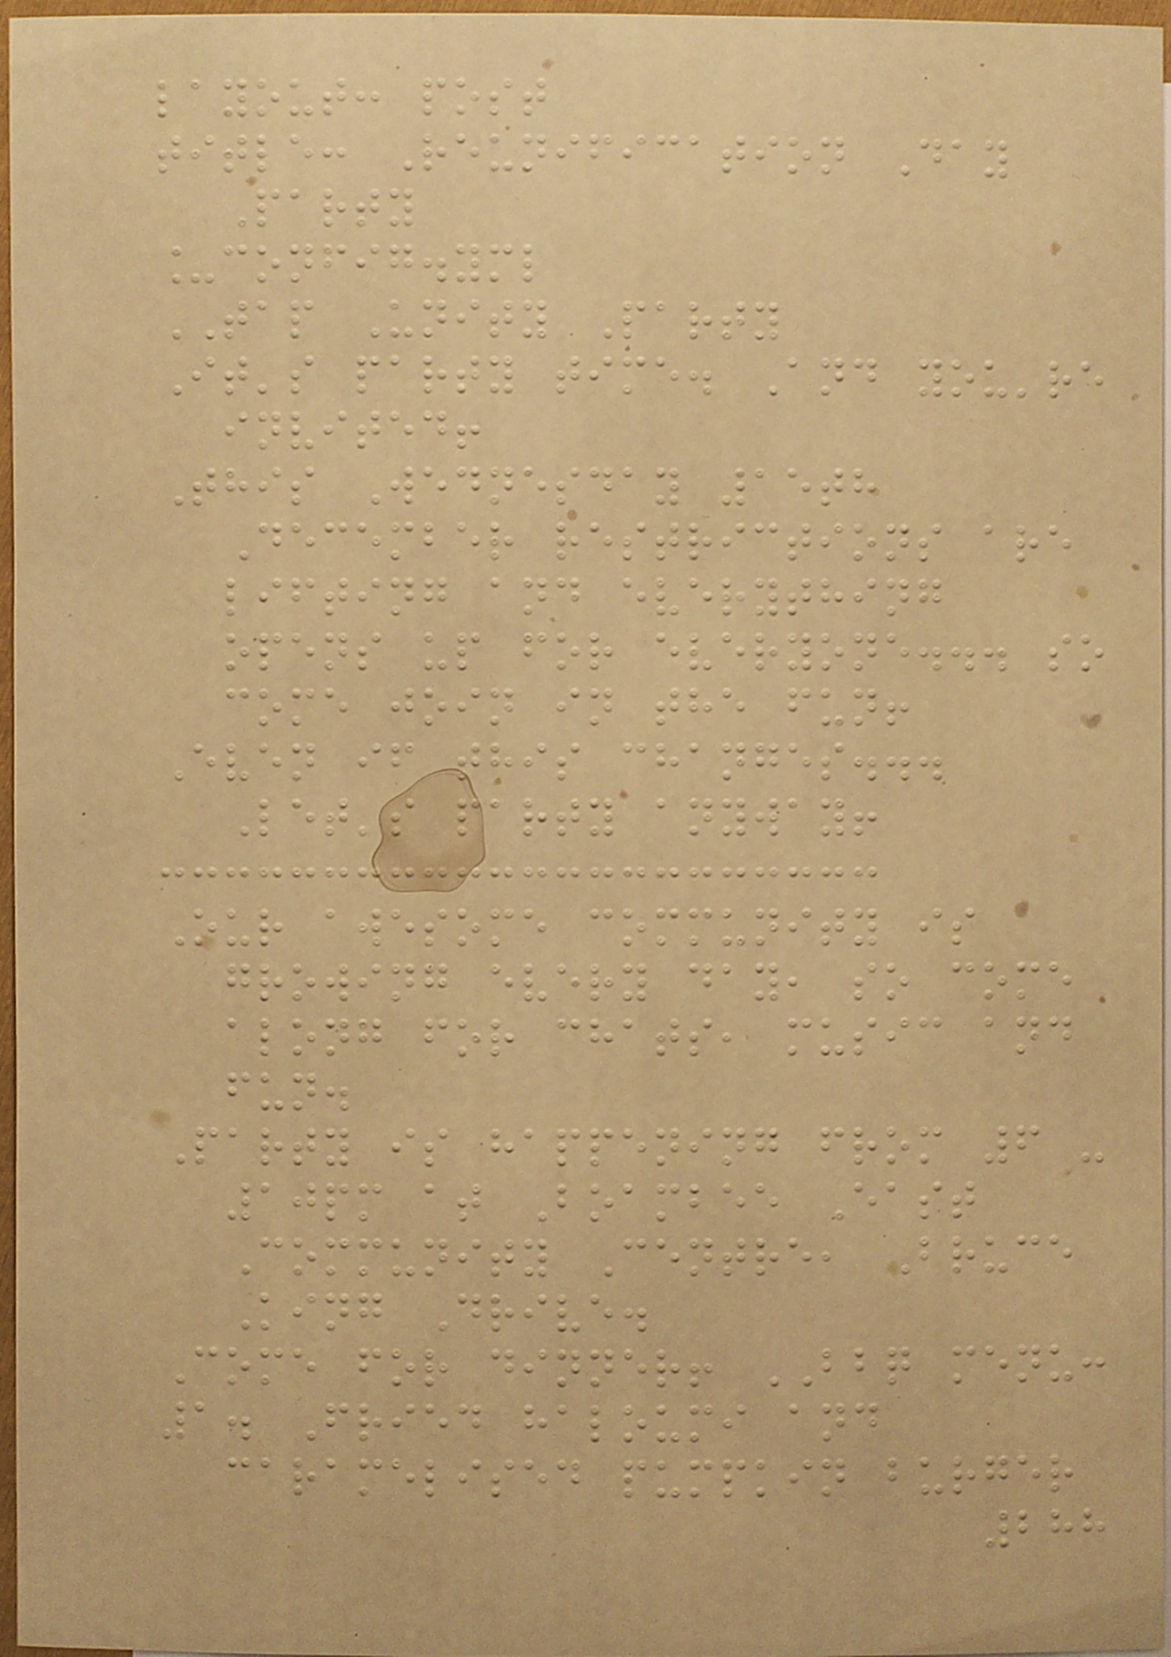layout: post
title: Reunification Day
Party
_config.yml
TAP Unity Party
It's party time. And you're
invited!
This Wednesday 15th
December restrictions are
lifting and everything
opens up for everyone... so
come join in the fun!
Even if this changes...
Let's party anyway!
Our awesome community is
growing every day, so come
along for chats, music and
fun.
Party is happening from 6 -
10pm at Boambee East
Community Centre, Bruce
King Drive.
Come for dinner! BBQ menu:
1. Fried haloumi and
caramelised pumpkin burger
288
